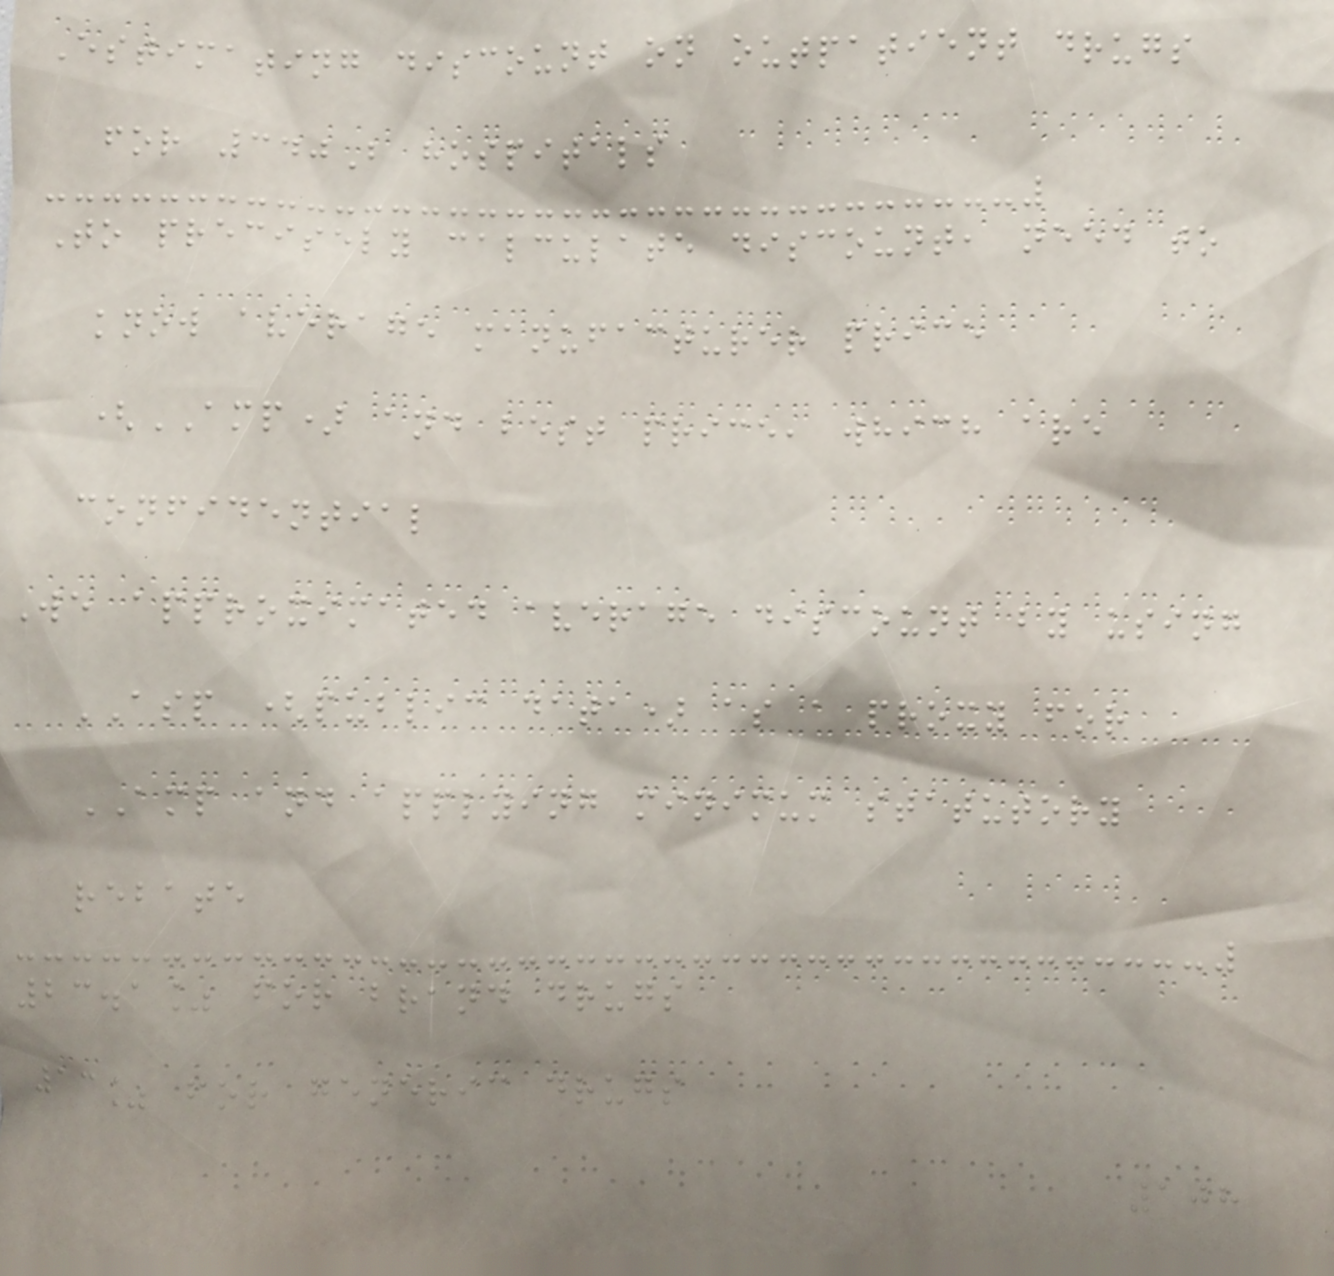Estimating discount on outpatient drugs
for 340B hospitals
To precisely calculate discount, need to
know average manufacturer price
(AMP) and best price, which are
confidential
We approximated average discount by using
ASP (public data) as a proxy for
AMP and applying minimum statutory
rebate
23.1% for brand drugs
13% for generic drugs
108
